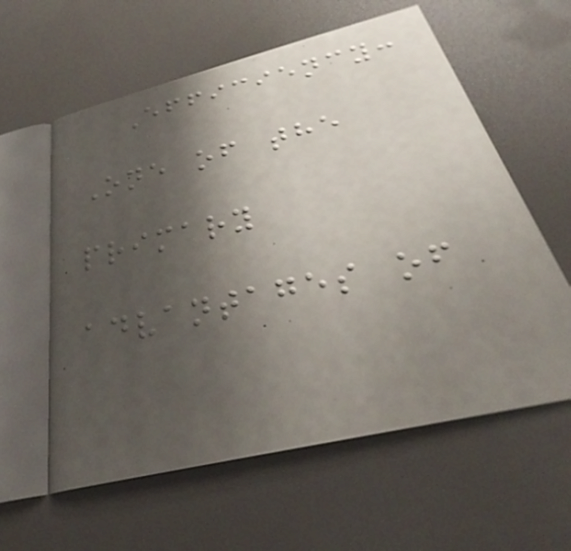Efficiency:
One of the
primary
advantages of
